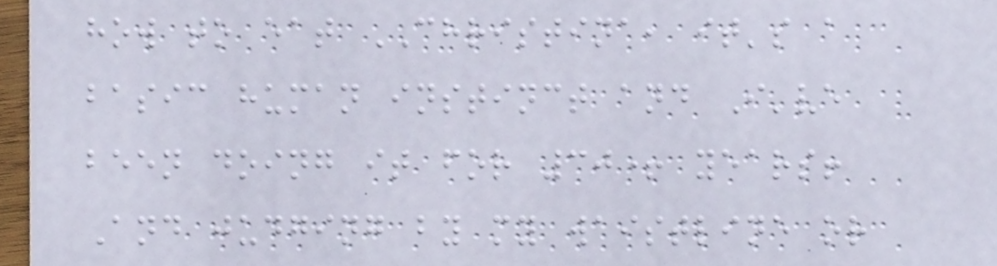how to eat CHRISTINA, it's a
basic human instinct and I've
been doing it for 30+ years!
And judging by my waistline or
